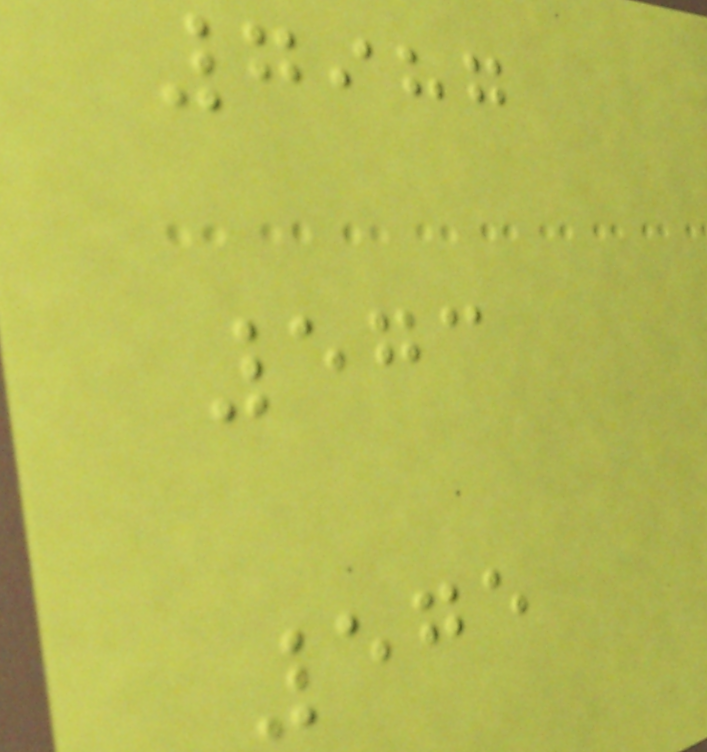7987
573
575
